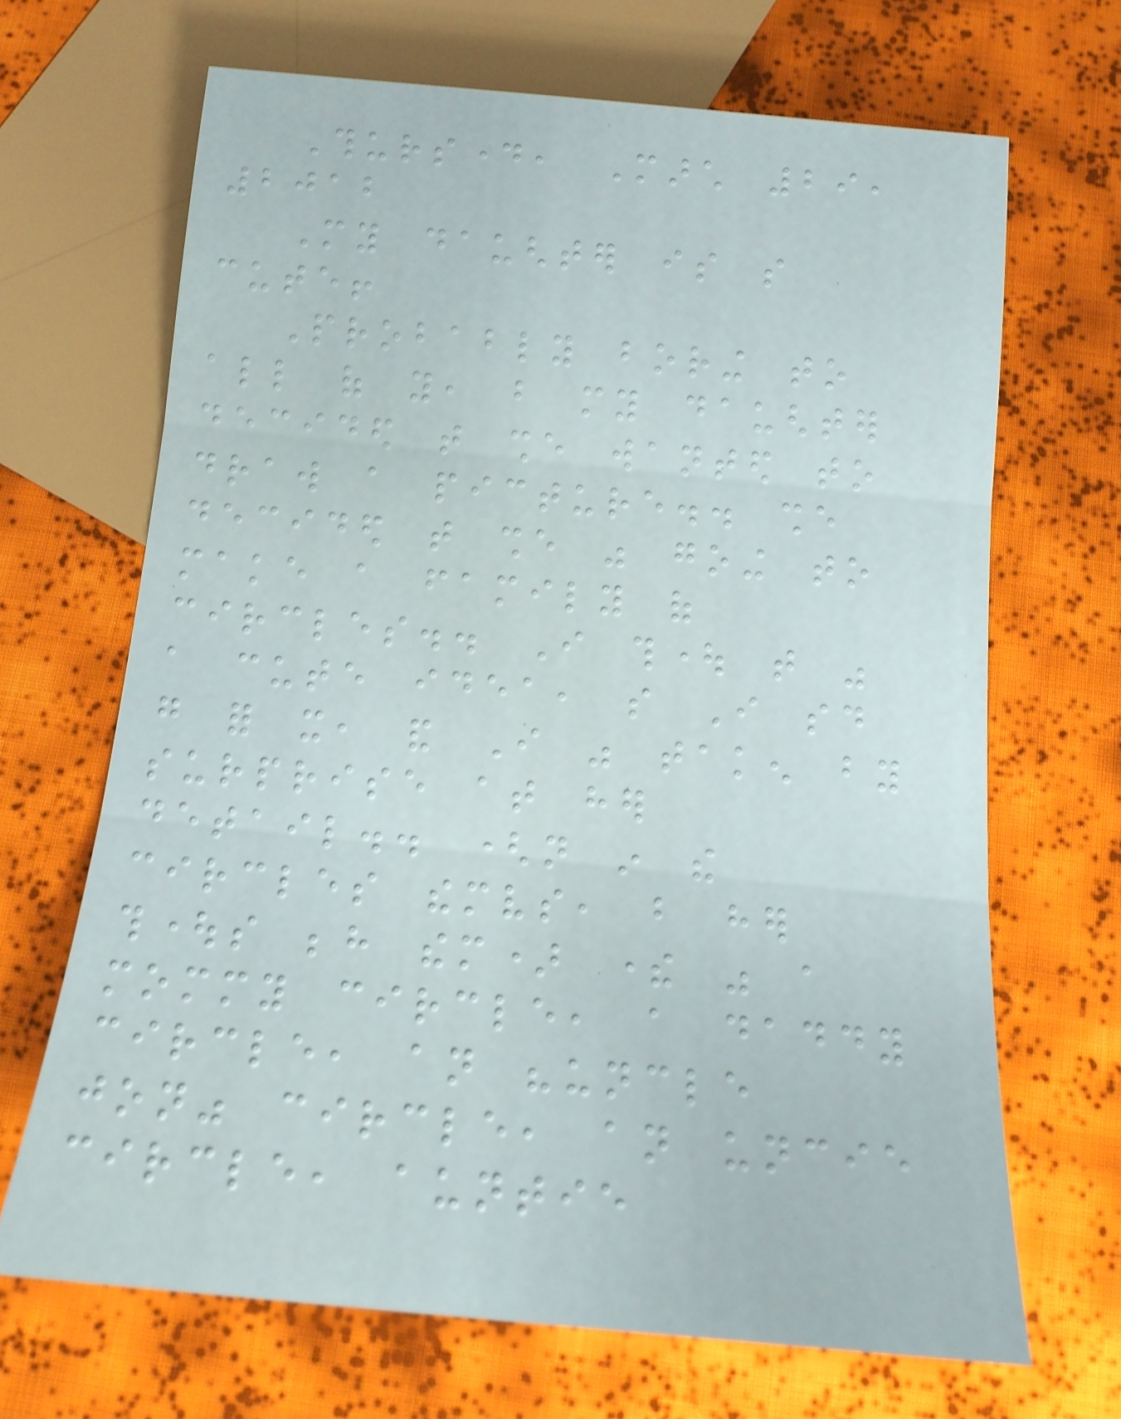Thursday, March 29,
2012
My daughter is so
cute!
Probably boring to
all of you, but my daughter
decided that she wanted to
draw a picture.. she
decided that she was going to
make a family of
circles.. I thought that was
a cute idea, so I said
go for it, and I was taken by
surprise at her
detail.. (not in the
circles themselves, but her
thoughts behind them) there was a
mommy circle, a daddy
circle, an "uncle
jon" circle, an uncie
circle, auntie
